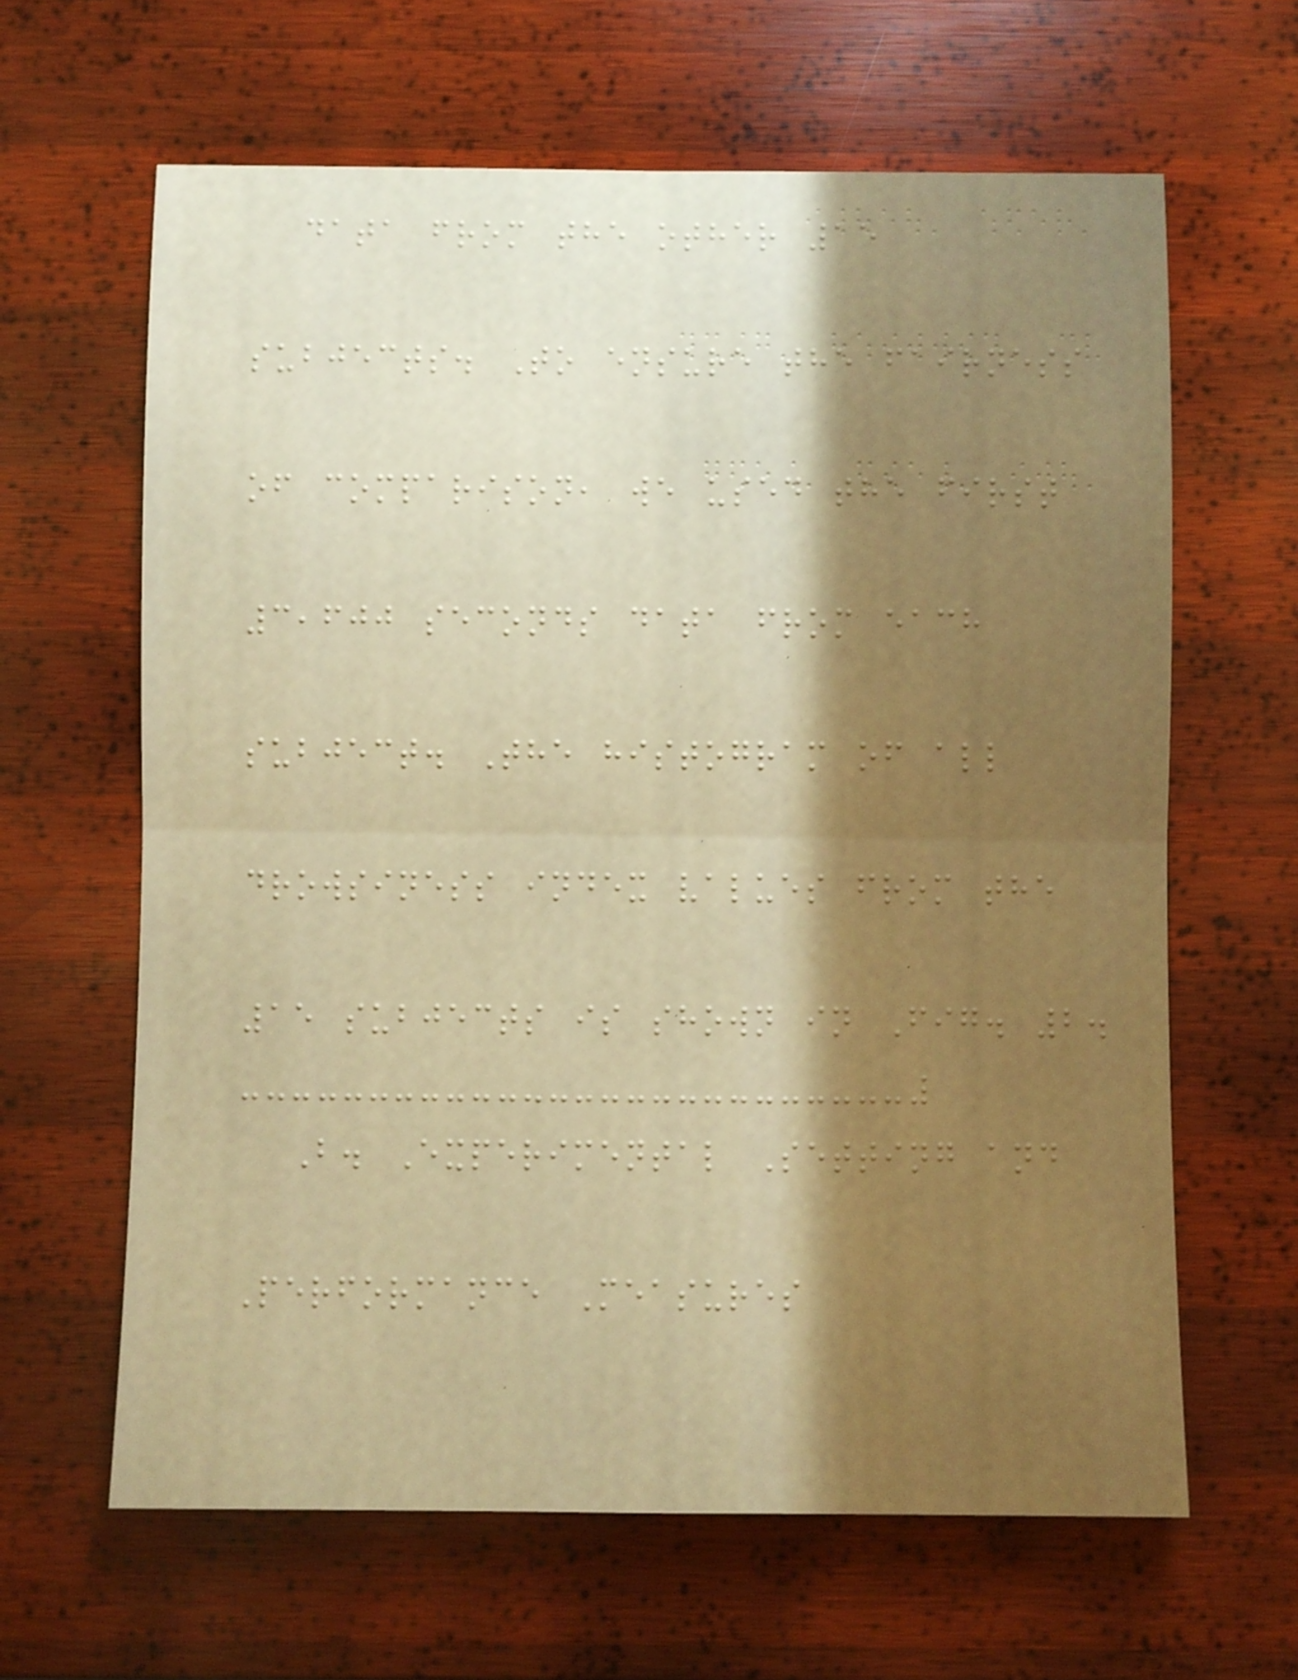data from the other 15
subjects. To ensure the fairness
of comparison, we used the first
3,600 seconds data from each
subject. The histogram of all
drowsiness index values from the
15 subjects is shown in Fig. 2.
B. Experimental Setting and
Performance Measures
